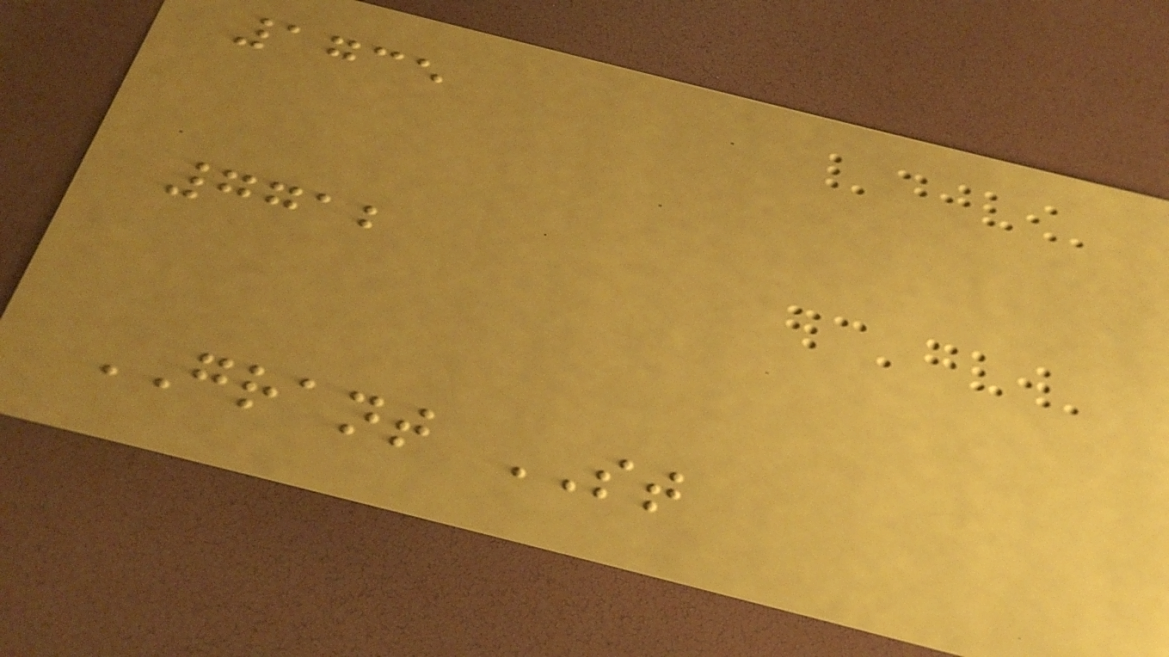1735
7712
GRANT ST
